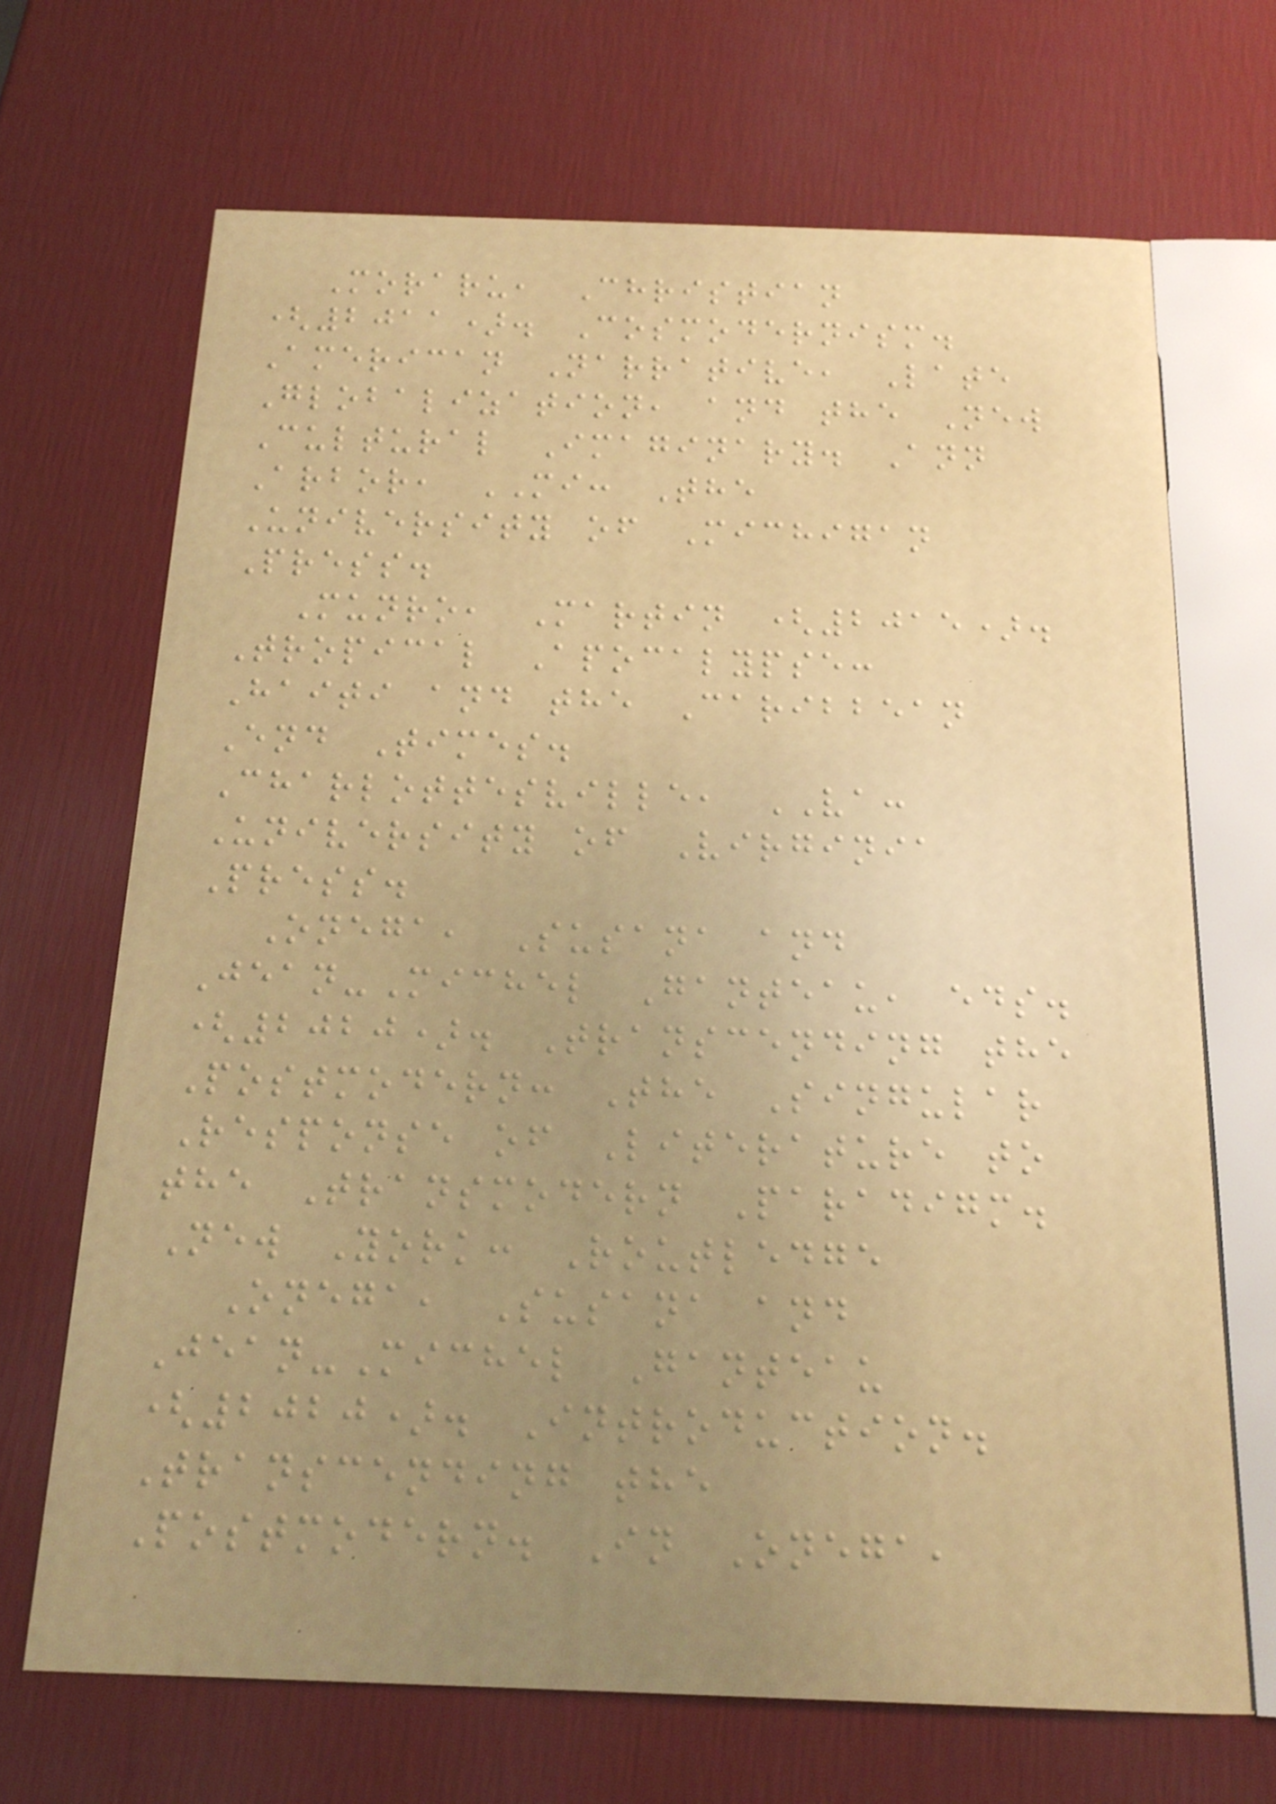Moraru, Christian
(2011). Cosmodernism.
American Narrative, Late
Globalization, and the New
Cultural Imaginary. Ann
Arbor, MI: The
University of Michigan
Press.
Munro, Martin (2015).
Tropical Apocalypse:
Haiti and the Caribbean
End Times.
Charlottesville, VA:
University of Virginia
Press.
Onega, Susana and
Jean-Michel Ganteau, eds.
(2020). Transcending the
Postmodern: The Singular
Response of Literature to
the Transmodern Paradigm.
New York: Routledge
Onega, Susana and
Jean-Michel Ganteau
(2020). Introduction.
Transcending the
Postmodern. In Onega,
